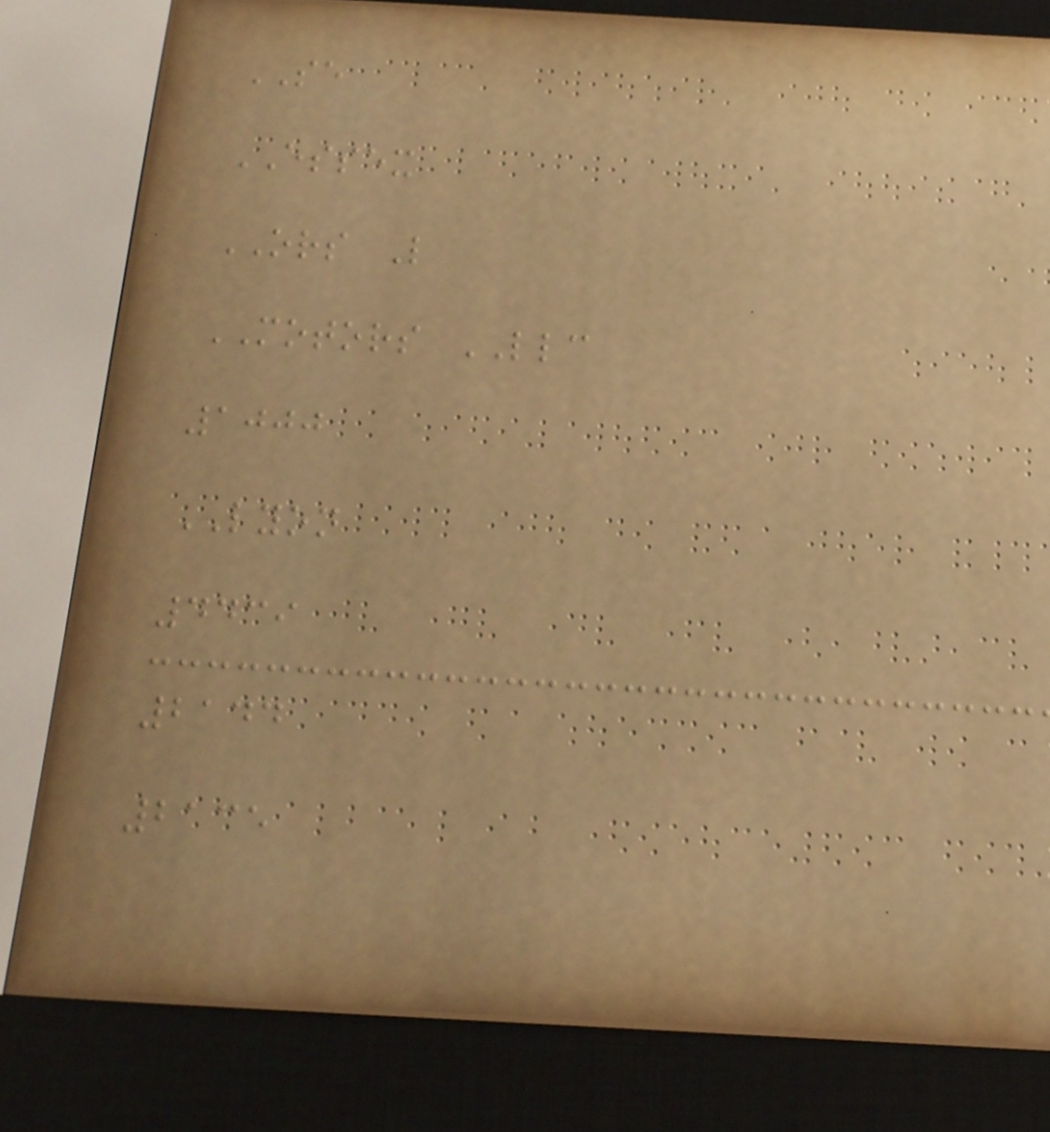SE
ESSEX
ORS L
MOTORS LLC
1000
LYON
4439
2144
2135
